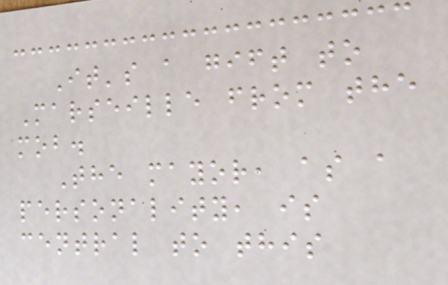It's a gift to
Marseille from the
mob.
The mayor, as a
personality, is
central to this
